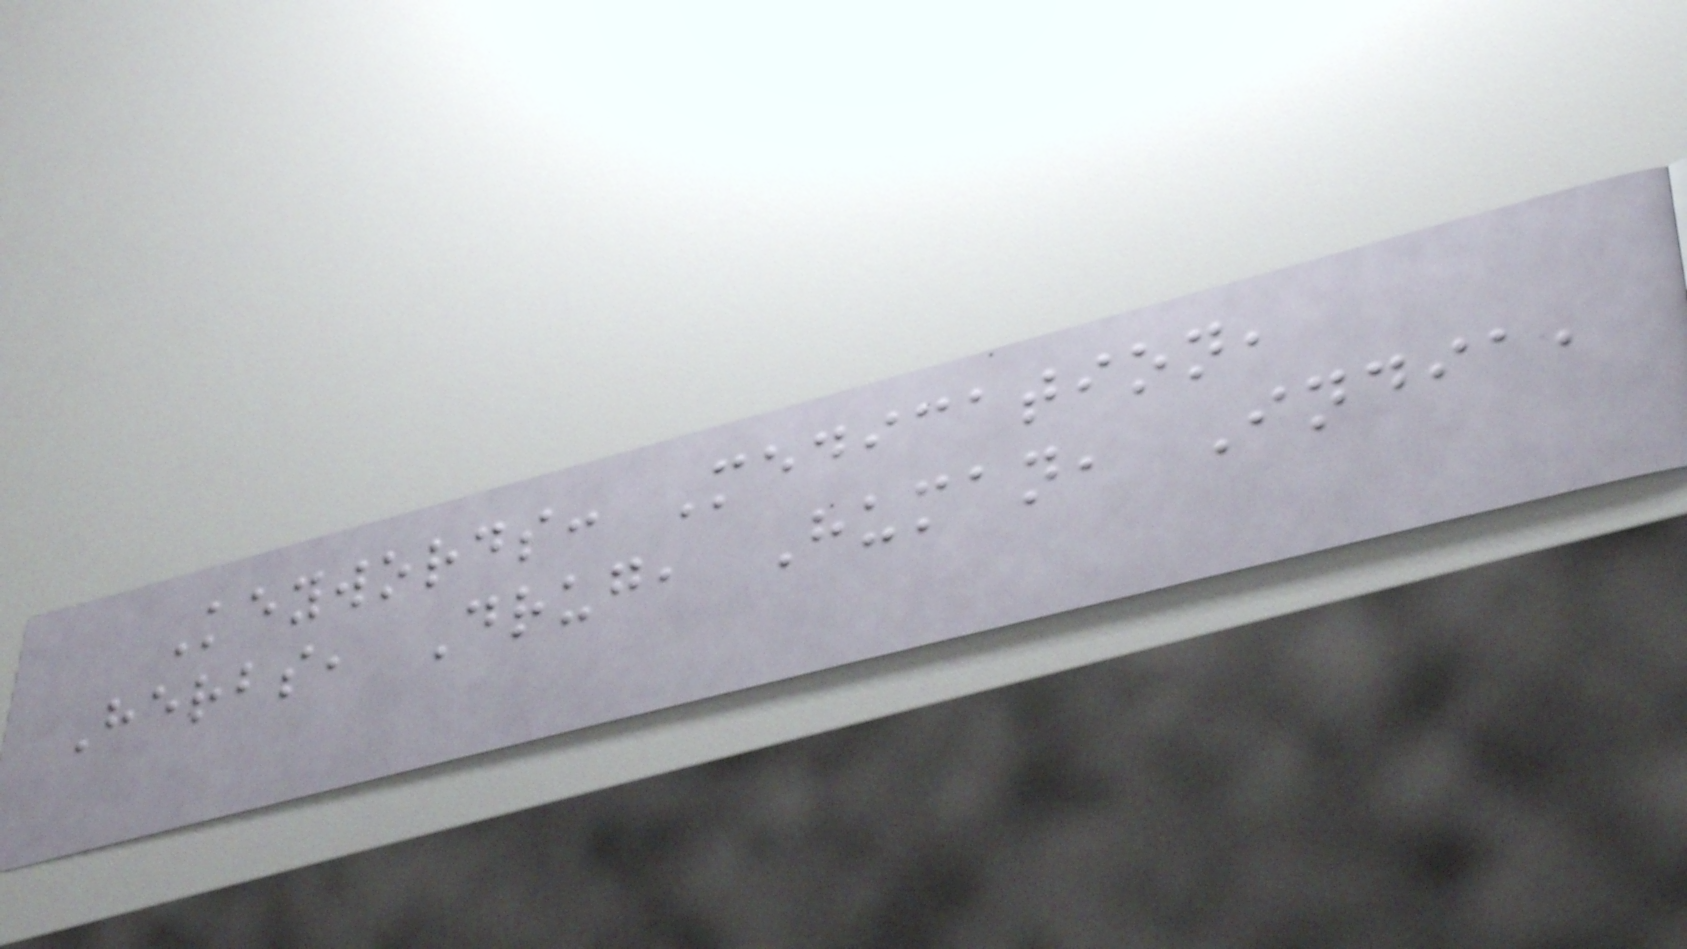Keywords: Medication,
Herbs, Drug, Human, India,
